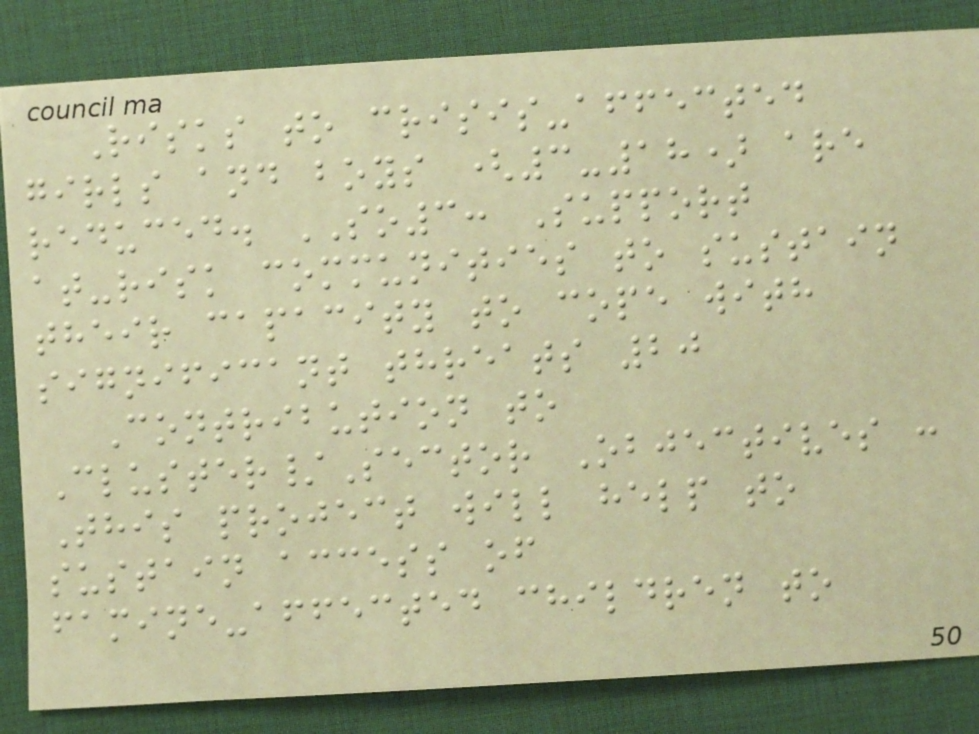Risks to crisis-affected
girls and boys (3-18) are
reduced. SO3: Support
at-risk communities to sustain
their capacity to cope with
significant threats 20
Contribution to
Cluster/Sector Objectives :
This project will help to
sustain access of
famine-affected children to
